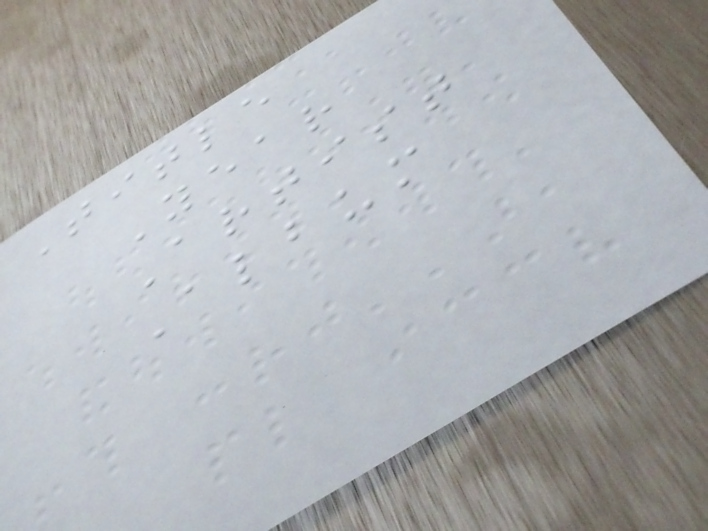Title
Year
Artist
Album
